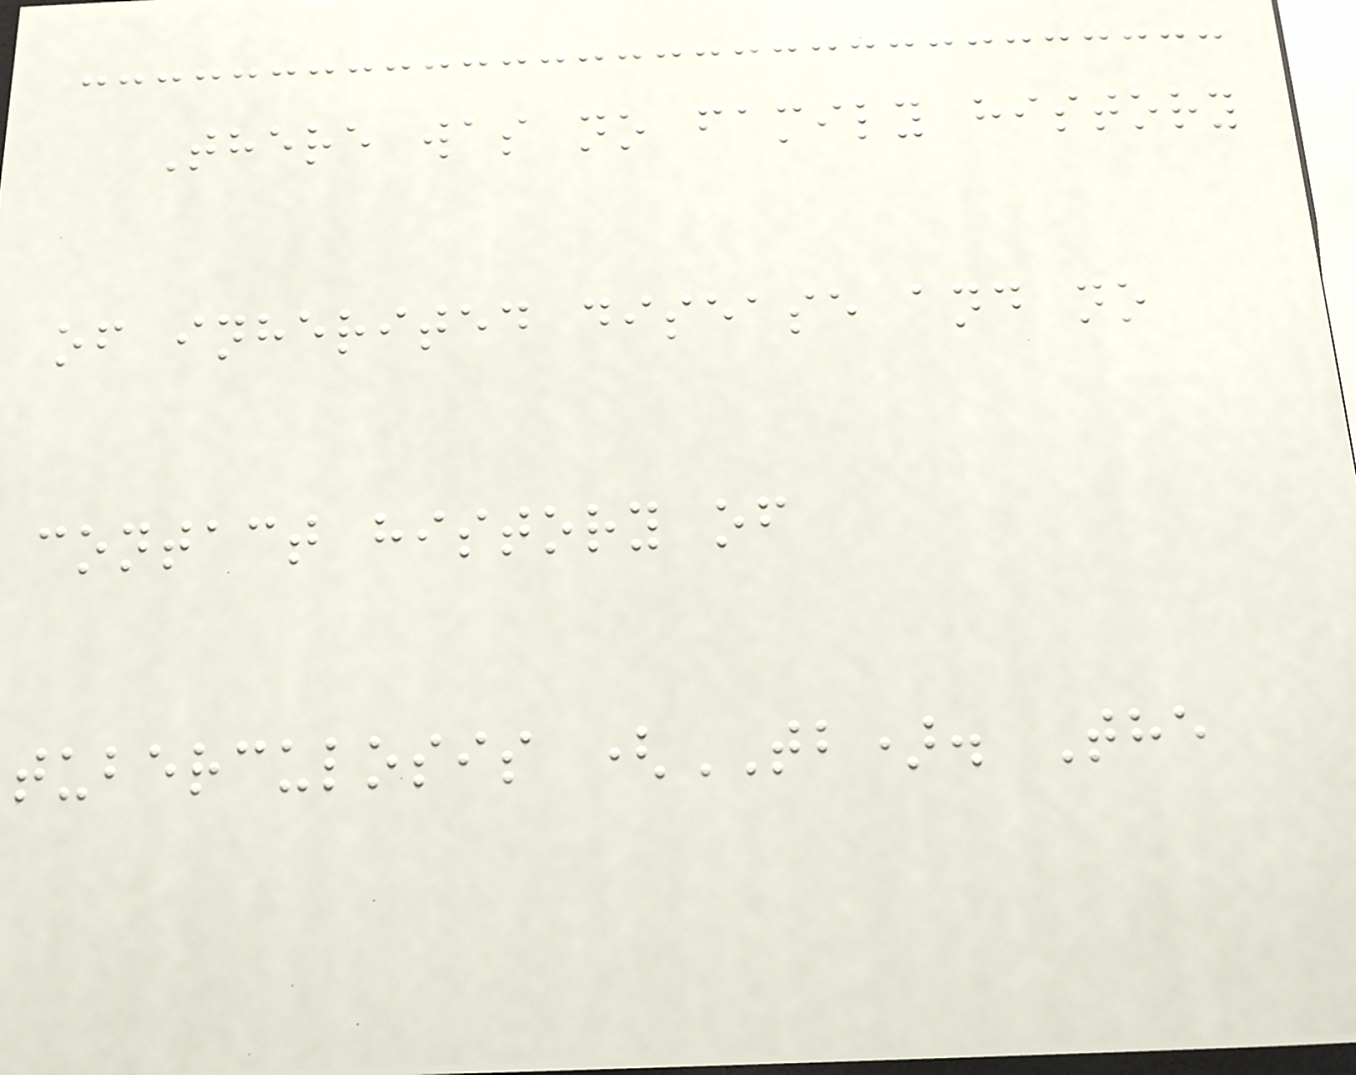There was no family history
of inherited disease and no
contact history of
tuberculosis (TB). The
